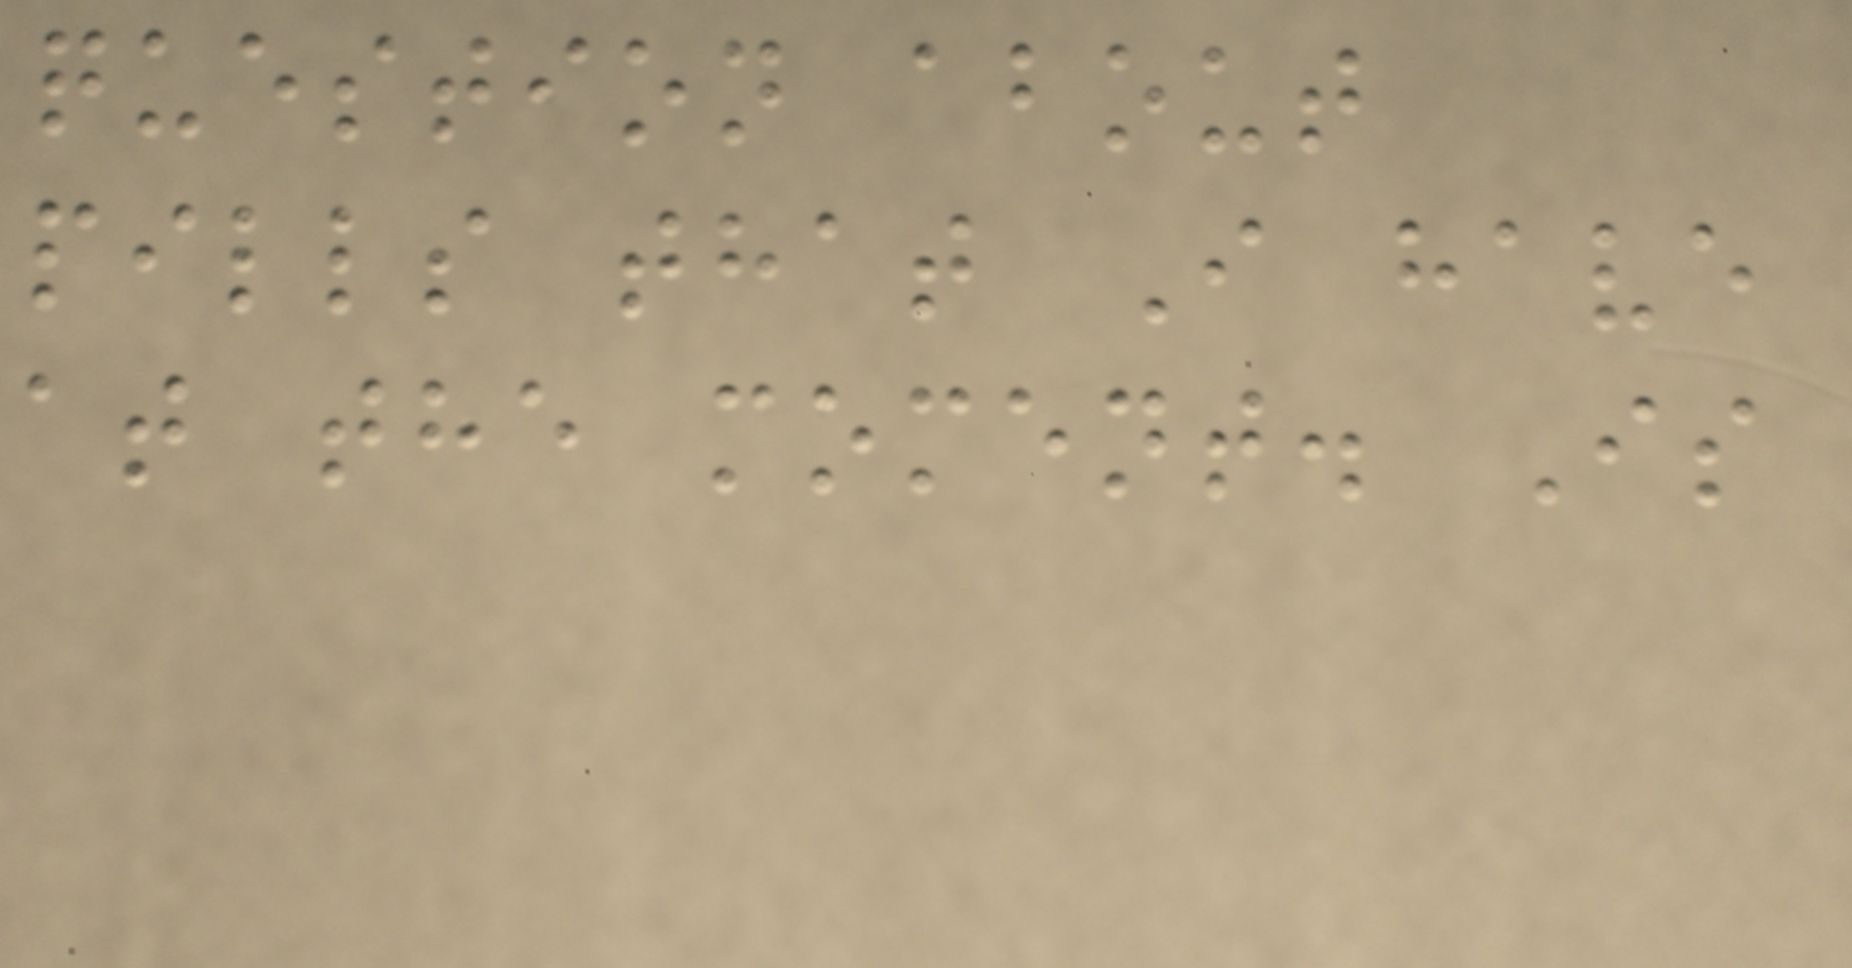question about
pills that I have
at the moment. Is
